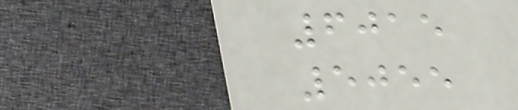6015
5055
